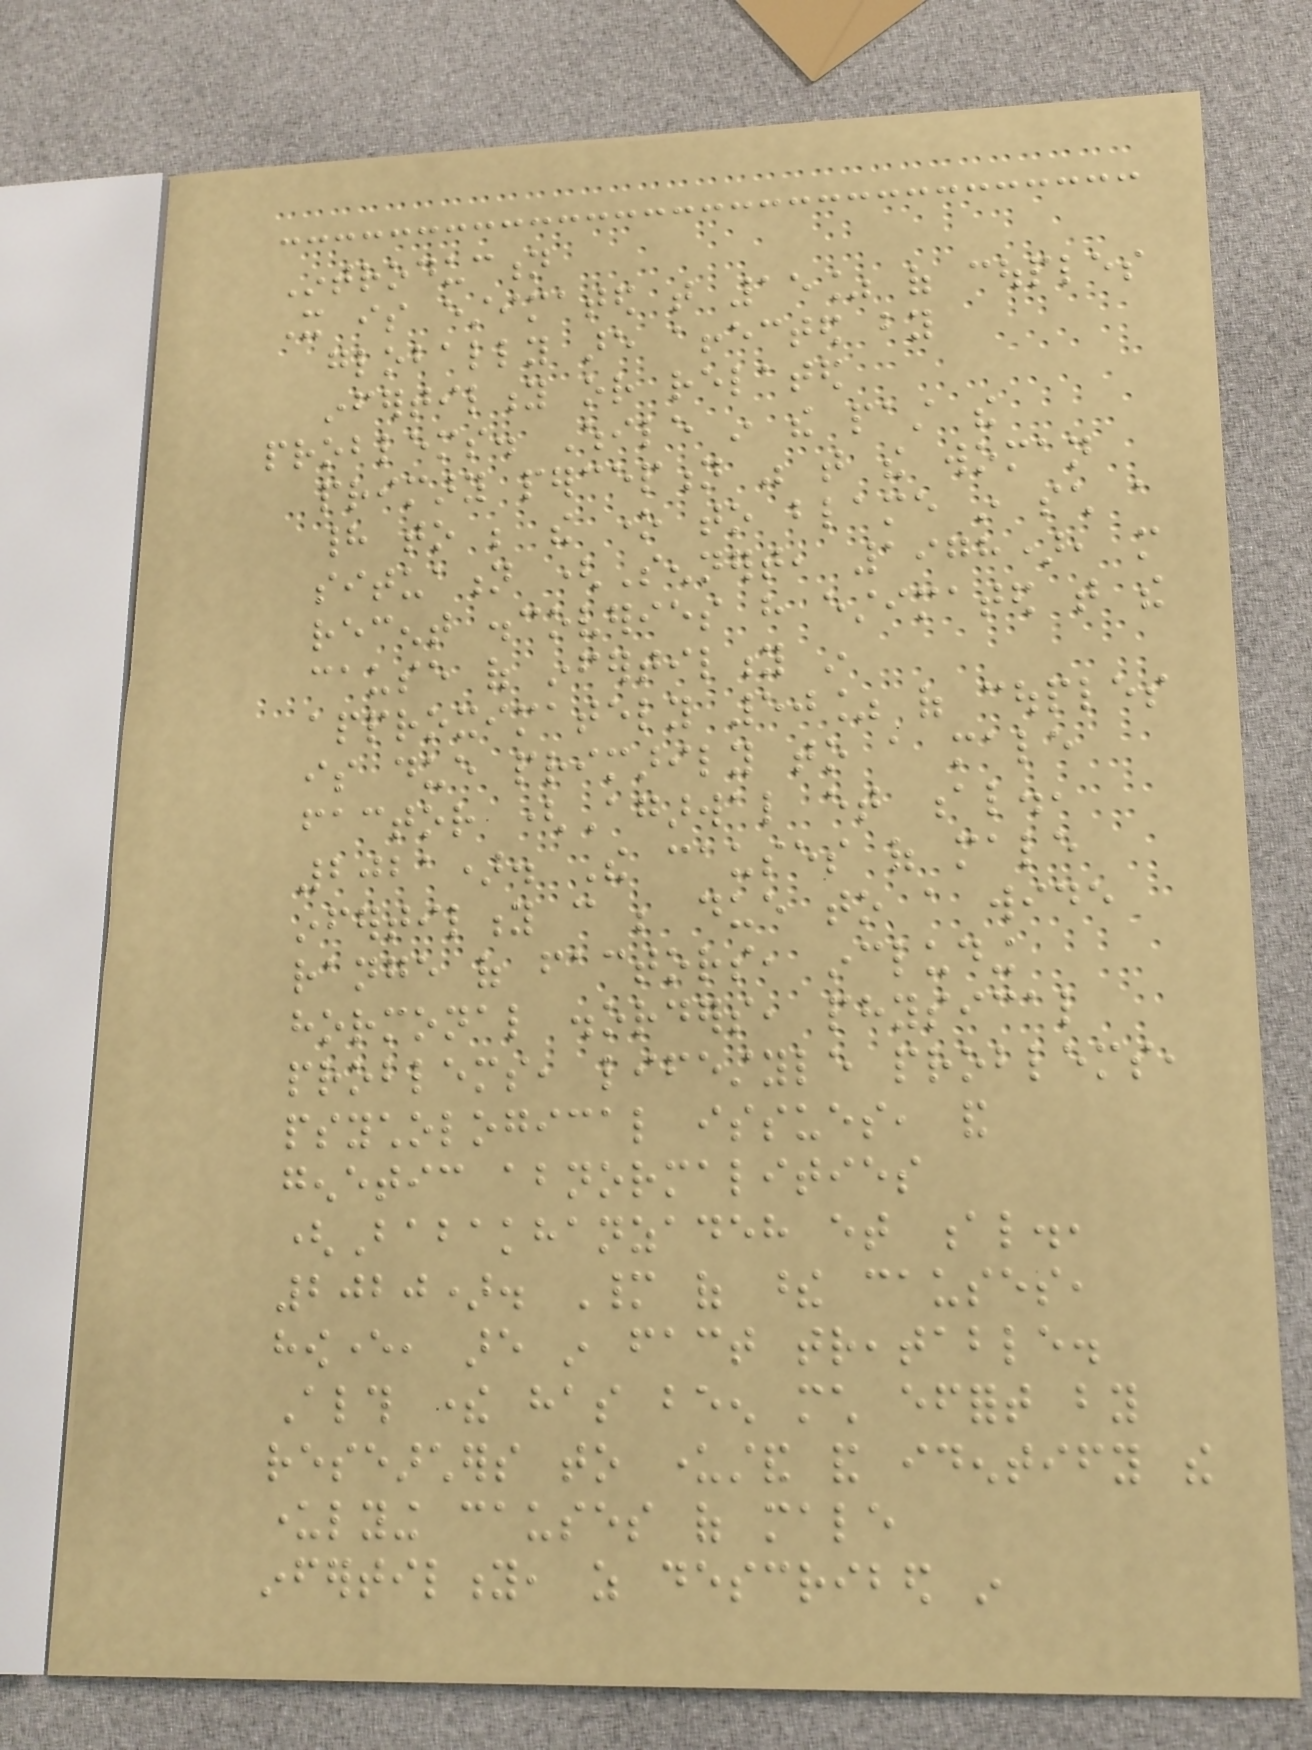Introduction
It is estimated that 15% of couples
globally are affected by
infertility or related
problems. While in the past the
primary perception was that the woman
had to be the one to blame in such a
situation (Sennert, 1978), more
recent discoveries have estimated that the
cause of infertility in
approximately 50% of couples
is due primarily to a male
factor (Agarwal et al.,
2021). The causes of male
infertility can be due to a wide
range of factors, including
hormonal disorders, physical
problems, lifestyle problems,
psychological issues, and
genetic abnormalities
(Babakhanzadeh et al.,
2020). Many of these causes,
however, are in fact treatable.
Although there has been much effort by
researchers to understand and identify the
underlying causes of male
infertility, as described in
